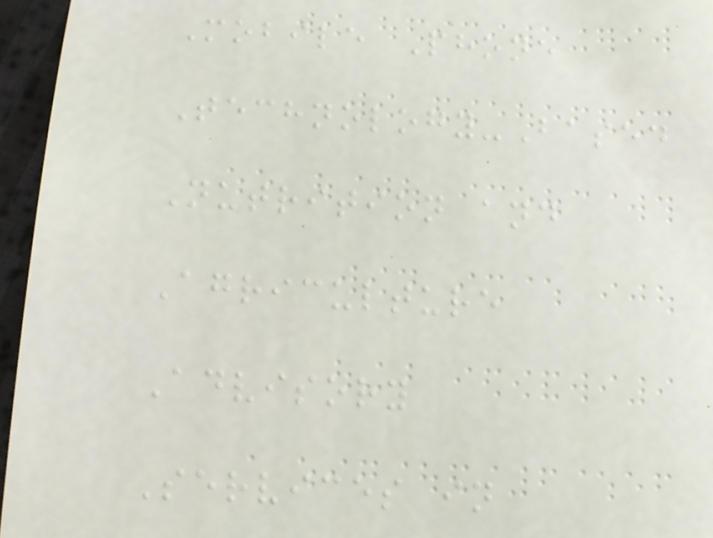Mobile Phone
Technology-Based
Nutrition and
Agriculture
Advisory
Services in
